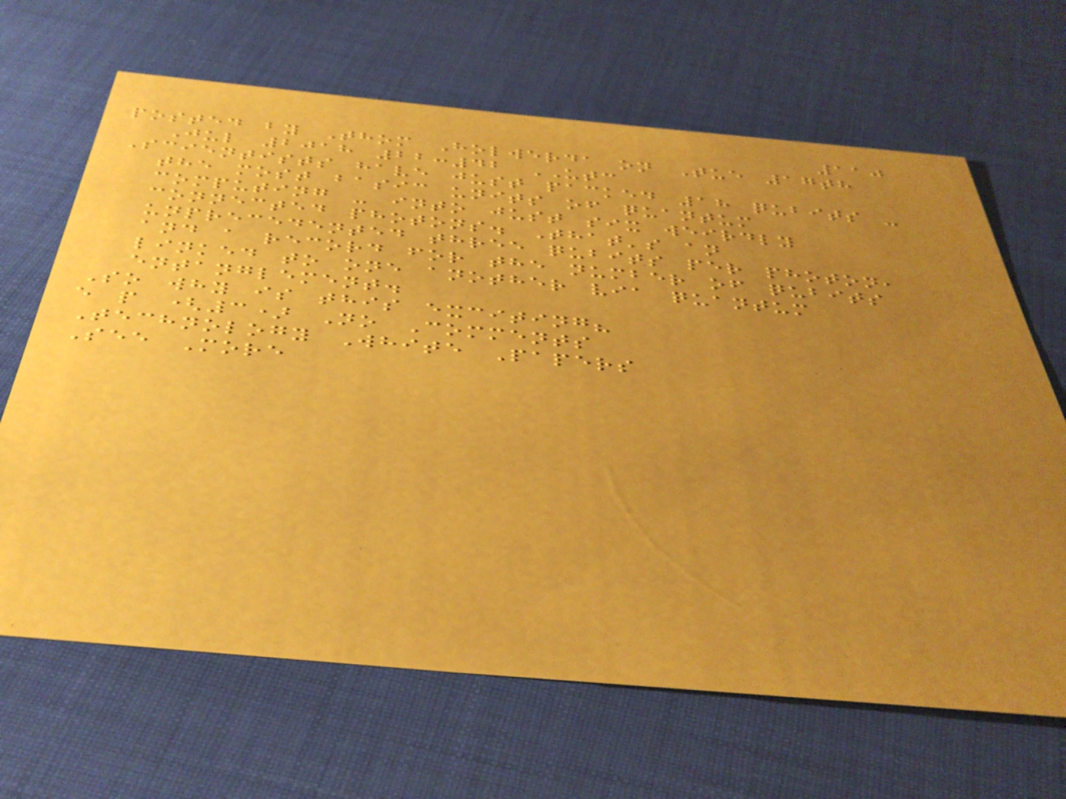110
posted by Thom Holwerda on Tue 17th
Jul 2018 22:42 UTC
Scientists have just packed 18 qubits -
the most basic units of quantum
computing - into just six weirdly
connected photons. That's an
unprecedented three qubits per photon,
and a record for the number of qubits
linked to one another via quantum
entanglement.
So why is this exciting?
e p (3) No Comments
Technology White Papers
See More
